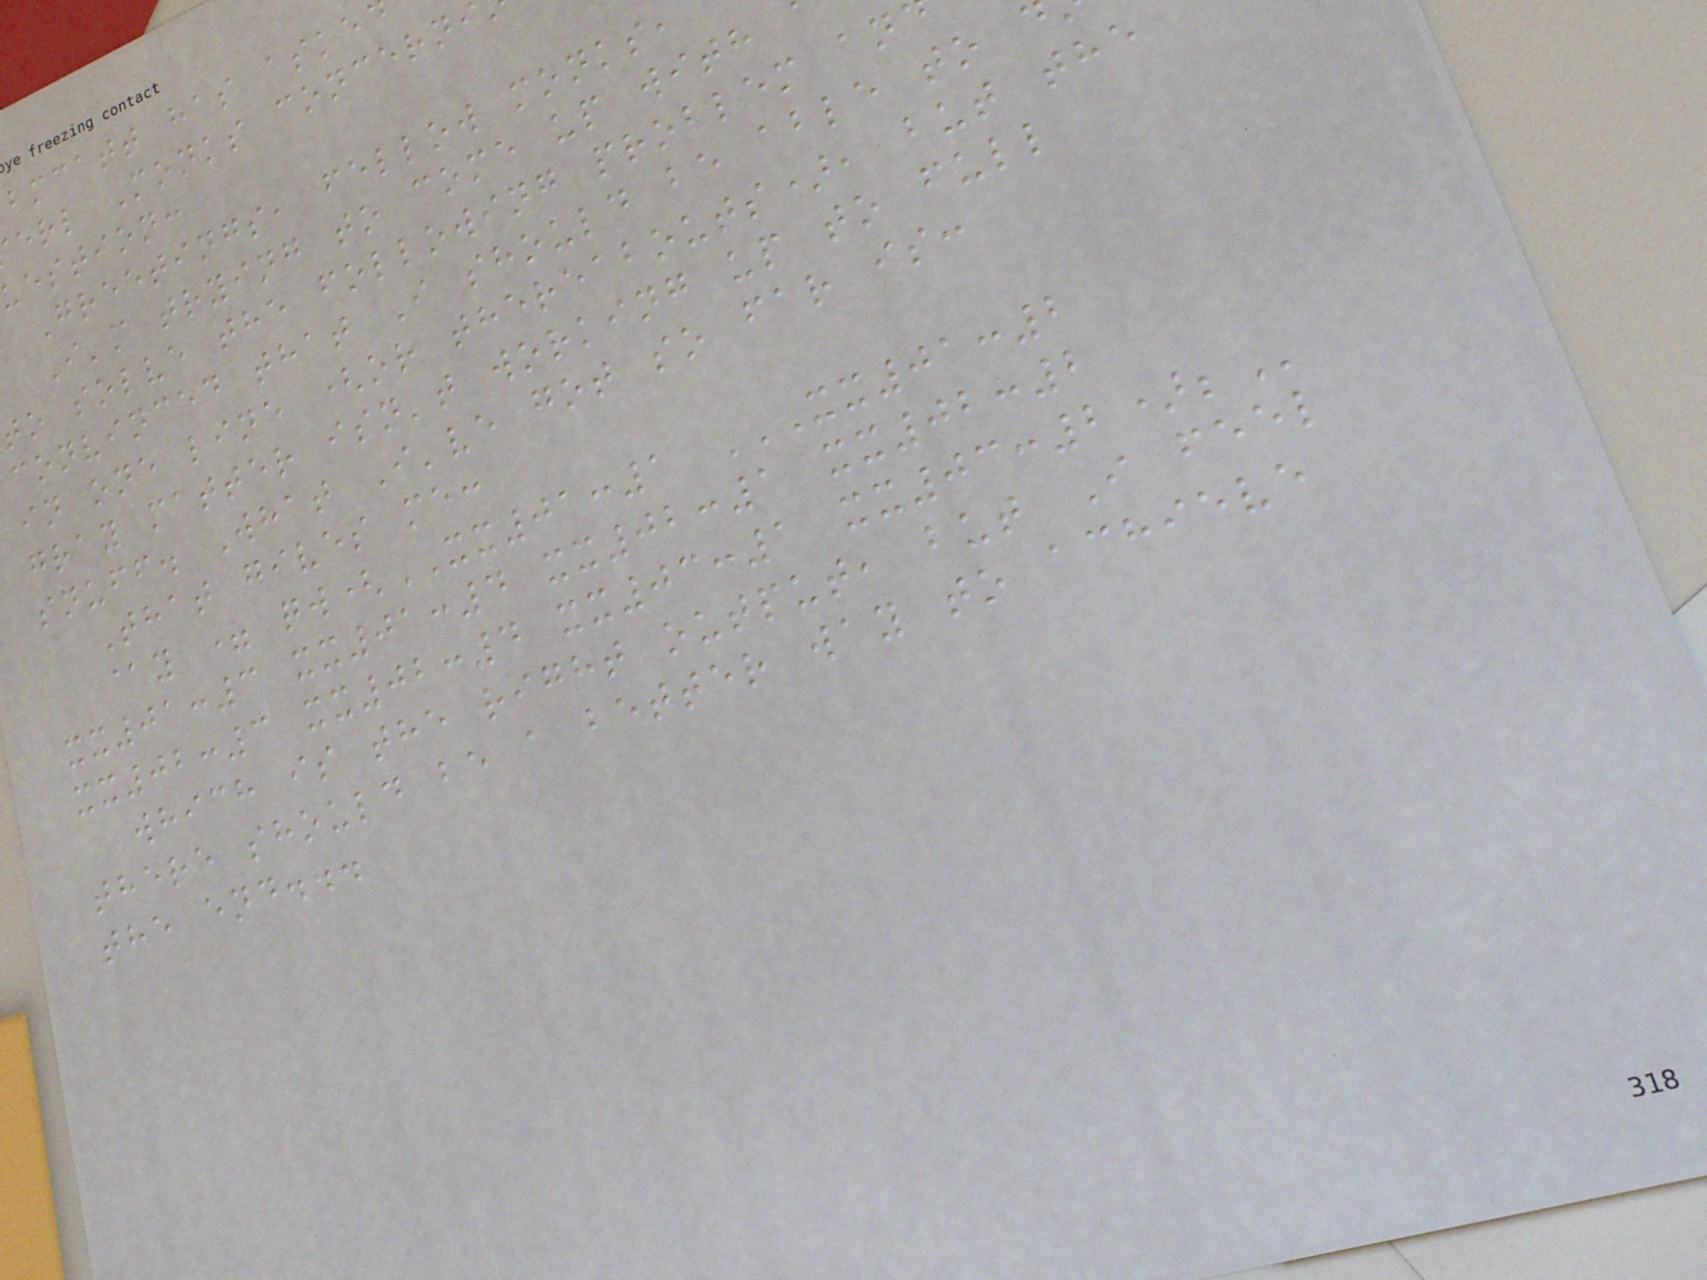bmcatt has aske
erl Monks concerni
uestion:
Greetings, fellow monks,
I'm trying to come up with
to solve the following problem an
convinced that I should be able to
in one line (or thereabouts), but the
gray matter isn't working up to full
snuff. What I've got so far is:
That gives me:
@y = qw(XX01:1 XX01:2
xx01:3 xx01:4 xx02:1 xx02:2
xx02:3 xx02:4 xx03:1
which is the right output, but I feel
there should be a better way to achieve
the end...
